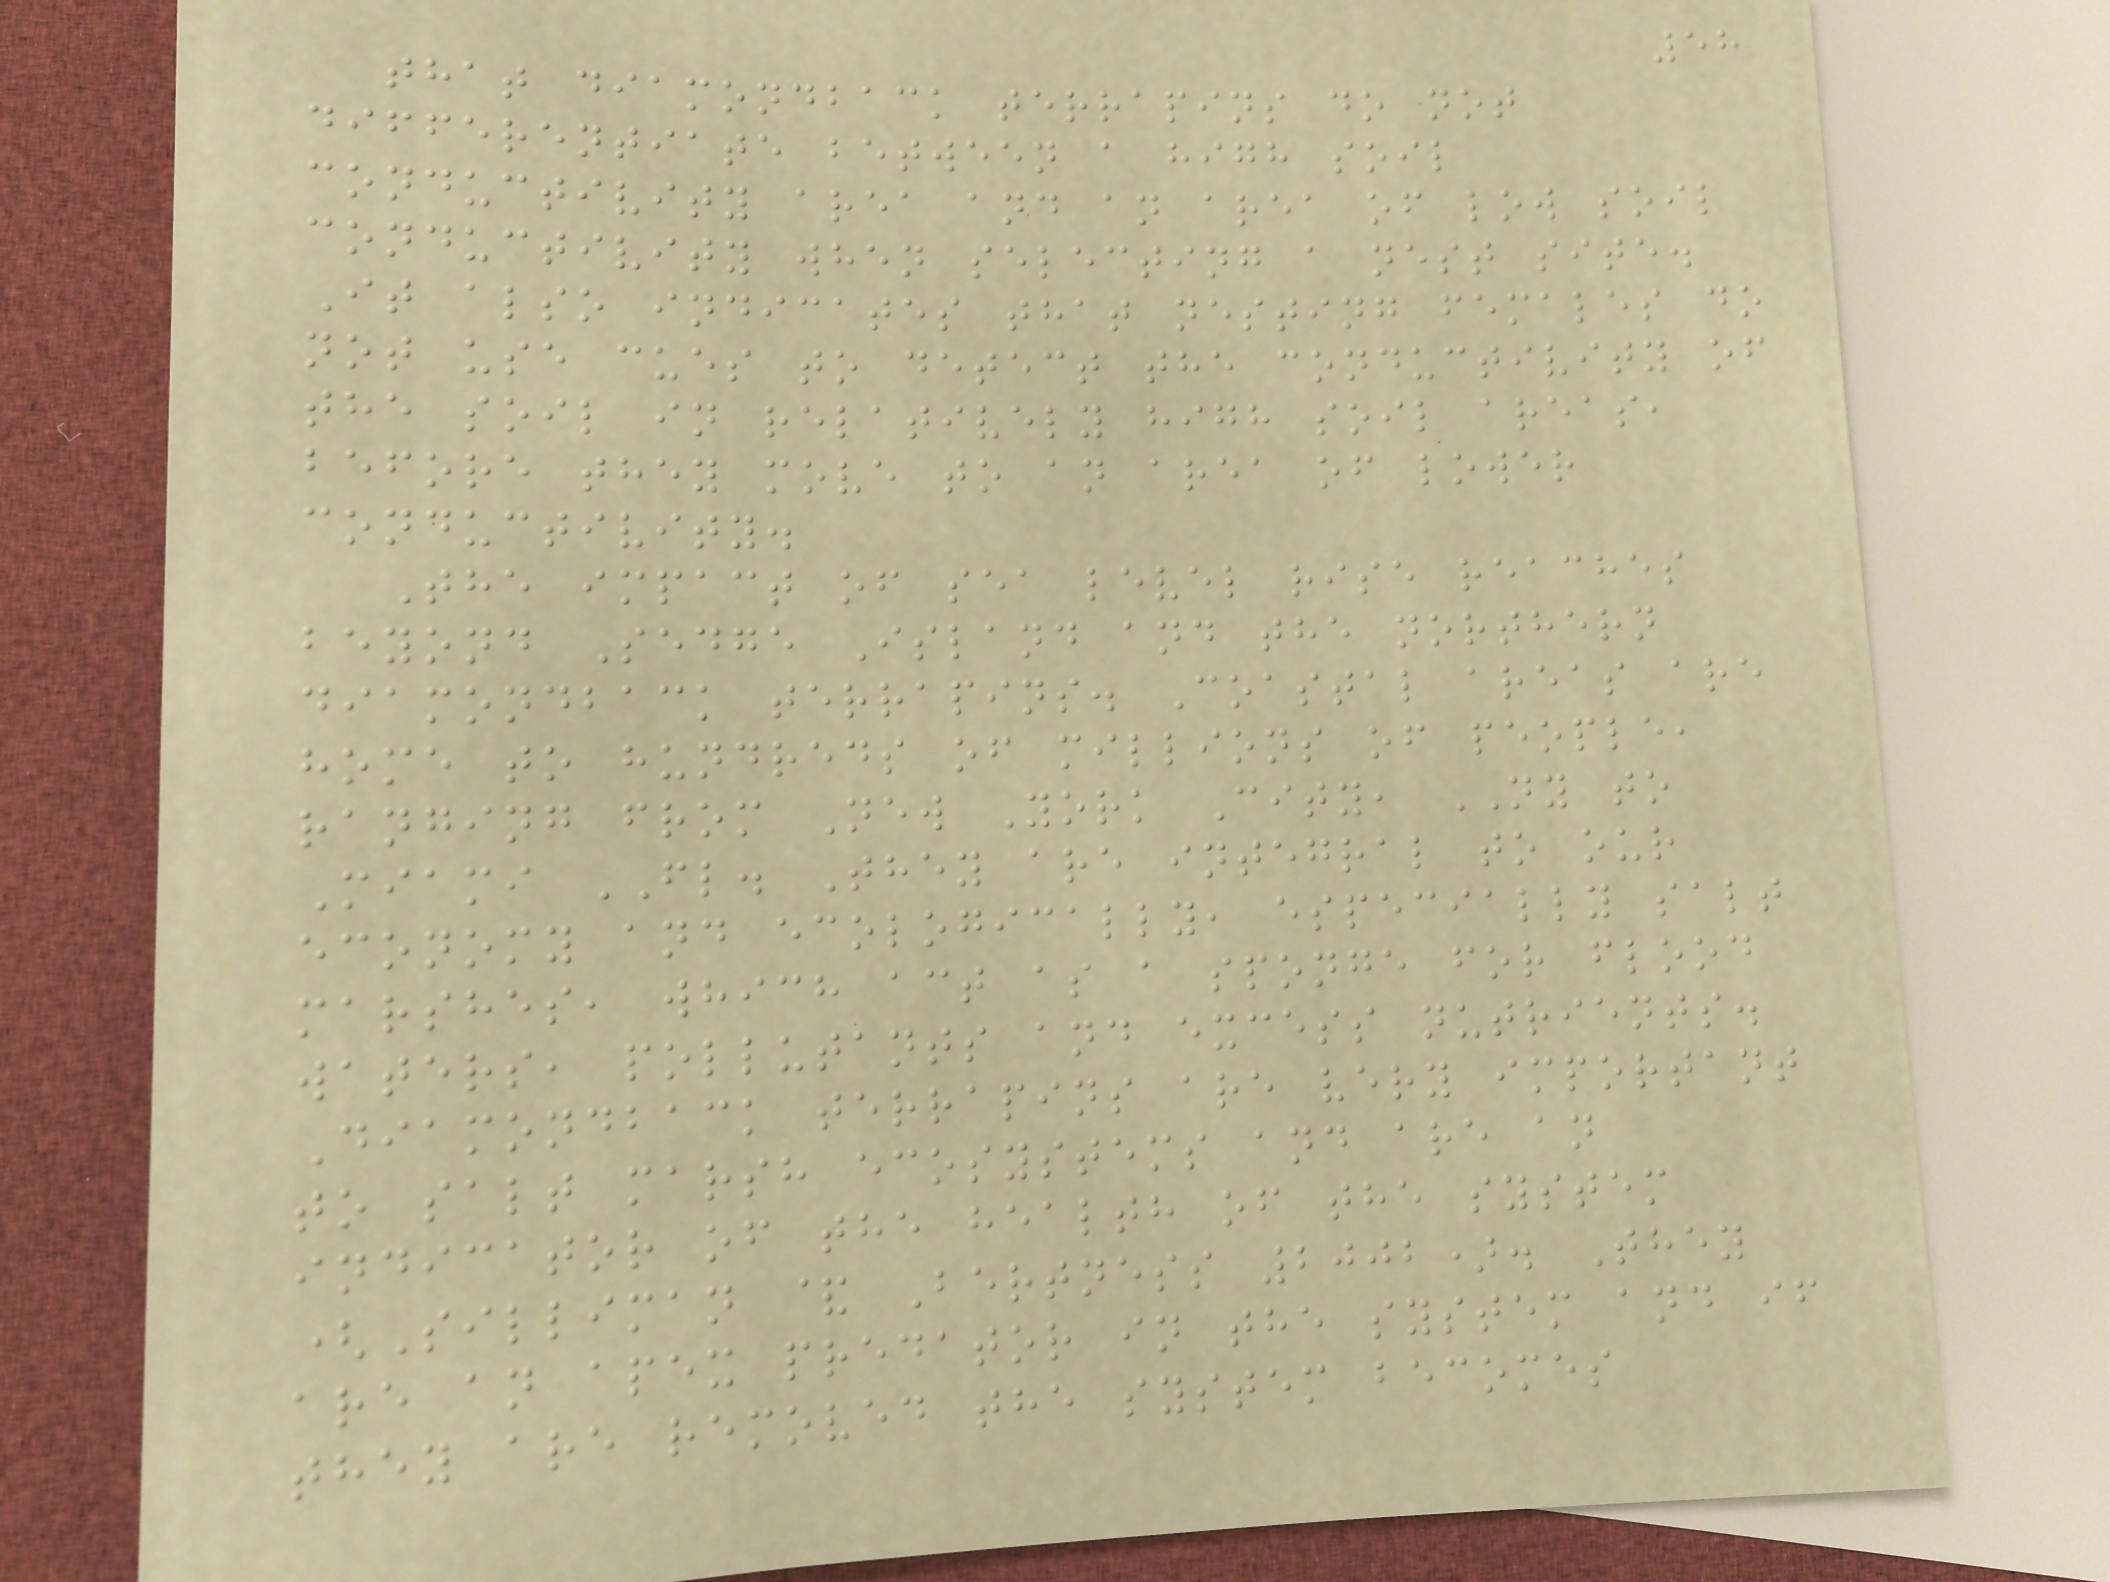58
that diamondback terrapins do not
differentiate between a high soil
conductivity area and an area of low soil
conductivity when selecting a nest site.
It also indicates that nesting females do
not use cues to detect the conductivity of
the soil in relatively high soil areas,
before they move to an area of lower
conductivity.
The impact of sea level rise reaches
beyond Sedge Island and the northern
diamondback terrapins. Coastal areas are
home to hundreds of millions of people,
ranging from New York City, NY to
Miami FL. They are integral to our
economy and ecologically, especially salt
marshes, which act as a sponge for flood
waters, pollutants and excess nutrients.
Diamondback terrapins are very important
to salt marsh ecosystems and are an
indicator of the health of the system
(Silliman & Bertness 2002). They
are an apex predator in the system and if
they are removed the system becomes
